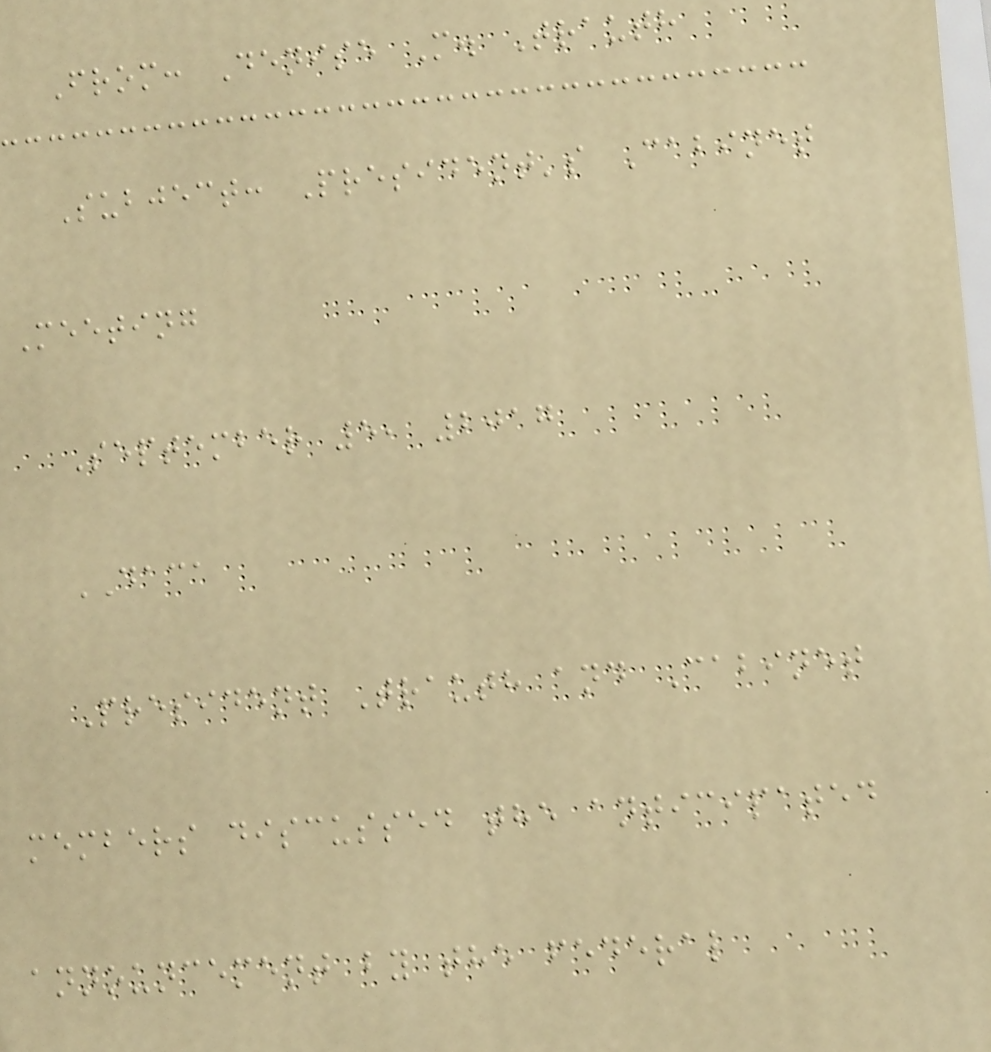From: Denise M. Trauth
Subject: President's Cabinet
Meeting
September 5, 2017
DACA
President Trauth and Cabinet
members discussed the anticipated
announcement by the federal
